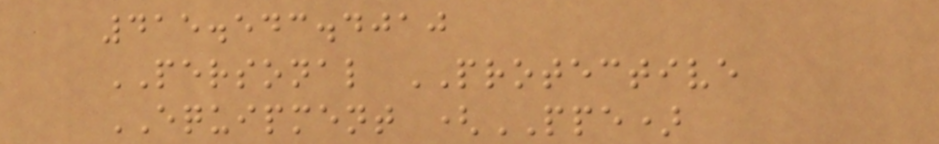415.543.4010
PERSONAL PROTECTIVE
EQUIPMENT (PPE)
